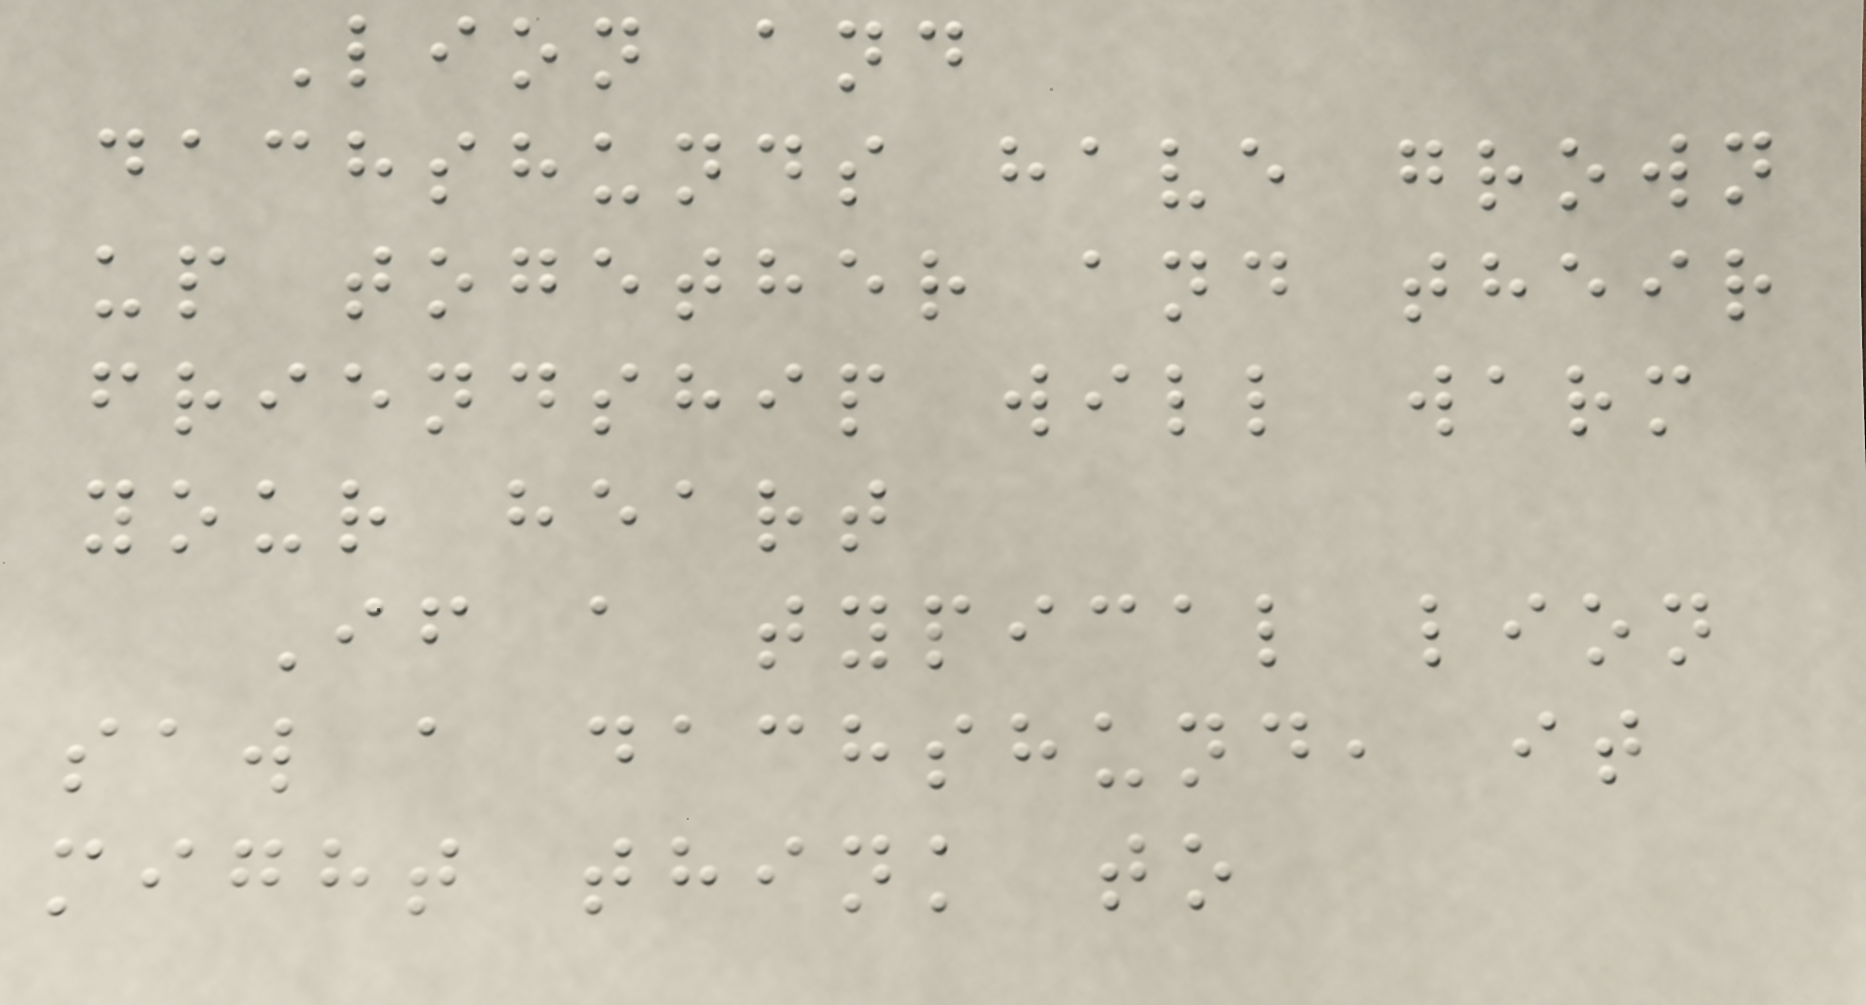Lion and
dachshunds have grown
up together and their
friendship will warm
your heart
If a typical lion
saw a dachshund, it
might think to
